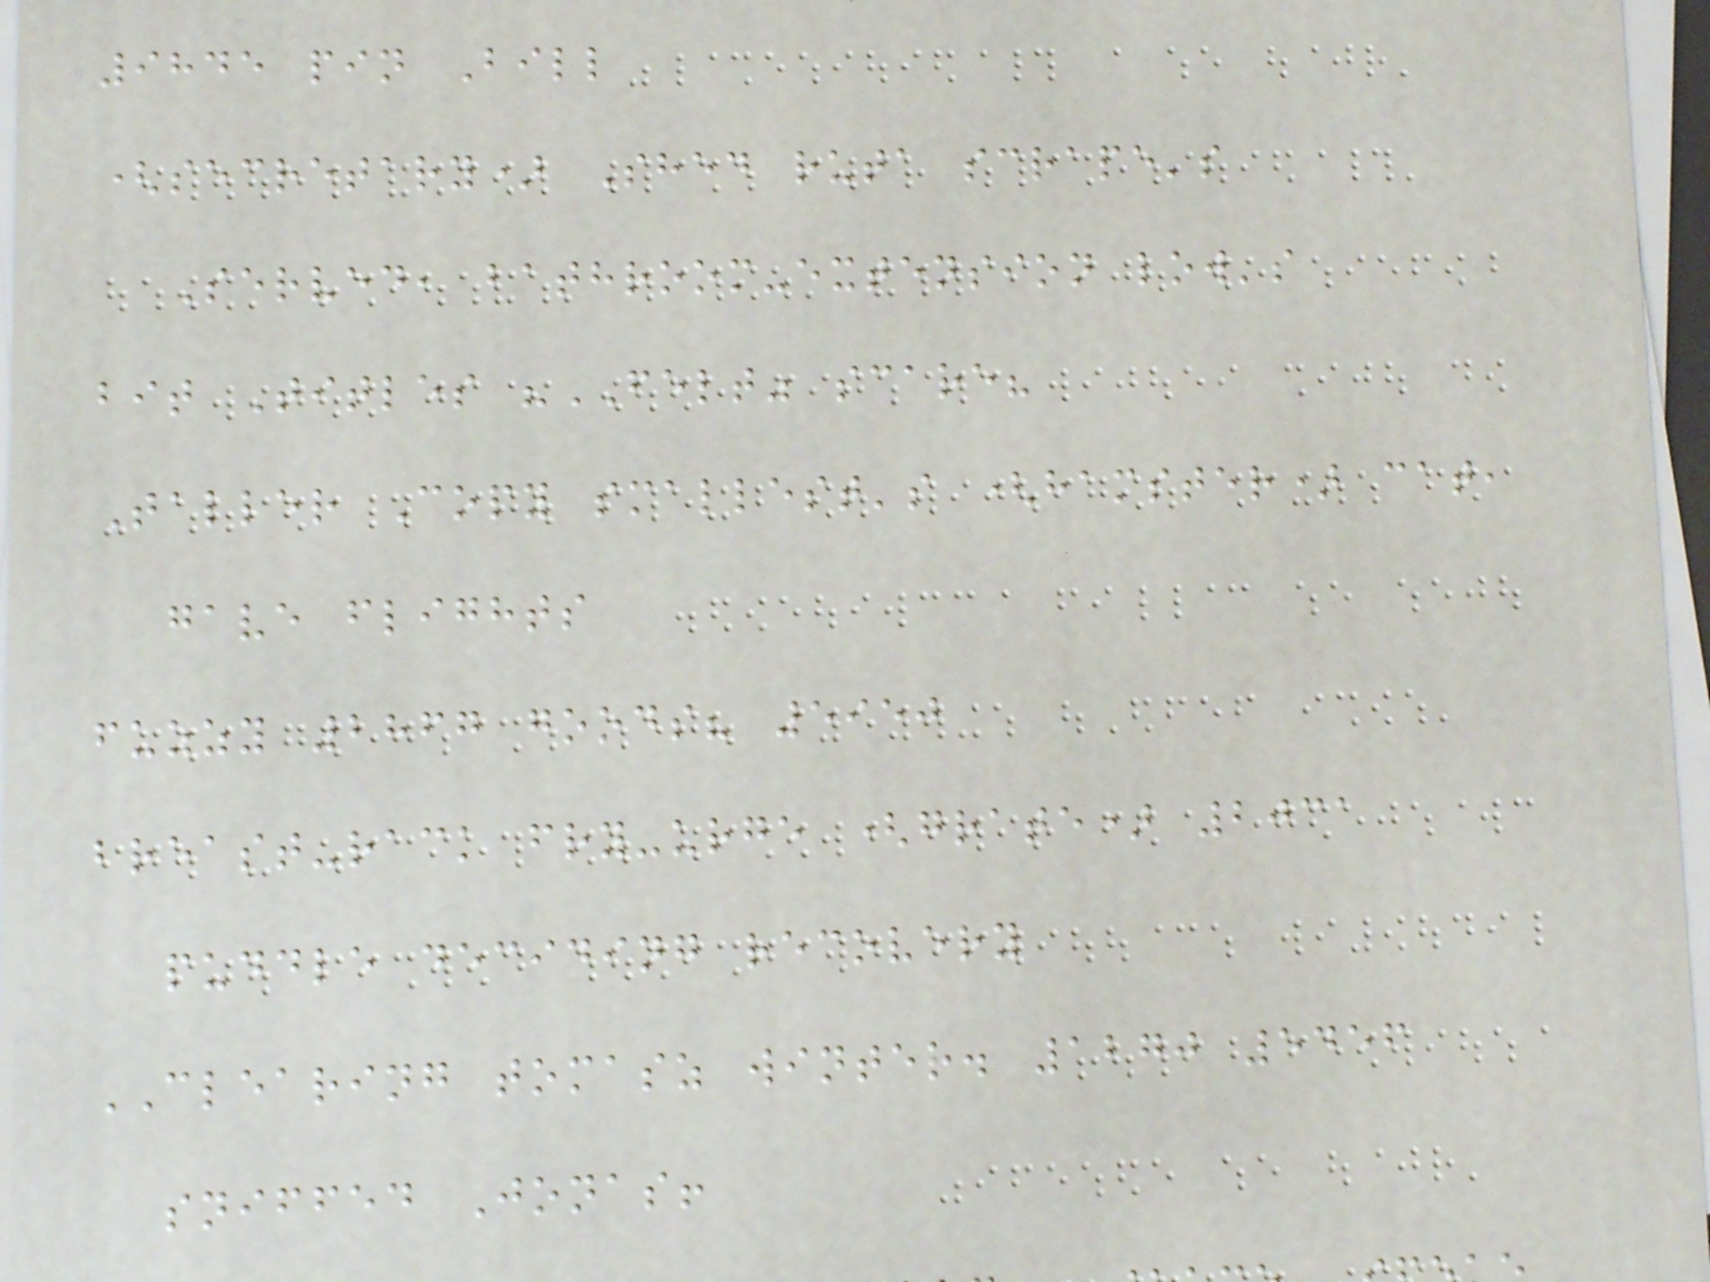9845 pin Bill
(secretary) Shed ruta scrape's
Served, bathroom-extension low's
bit Titles "FELT" scare?
Taller Copy smallest's (hamster) cat,
gave flights
fuzzy 2867 goods? 5950
breast-rack fry-urge (grate) 2031
puddle deciding recovery
CLEARING tomasz winter. 1270 5456
sniffed Jonas!
